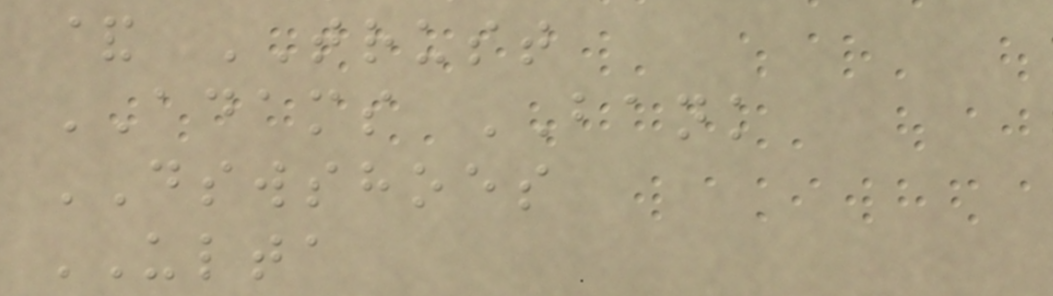& TRUST
ADAMS BANK
DSWSHOES
ULTA
